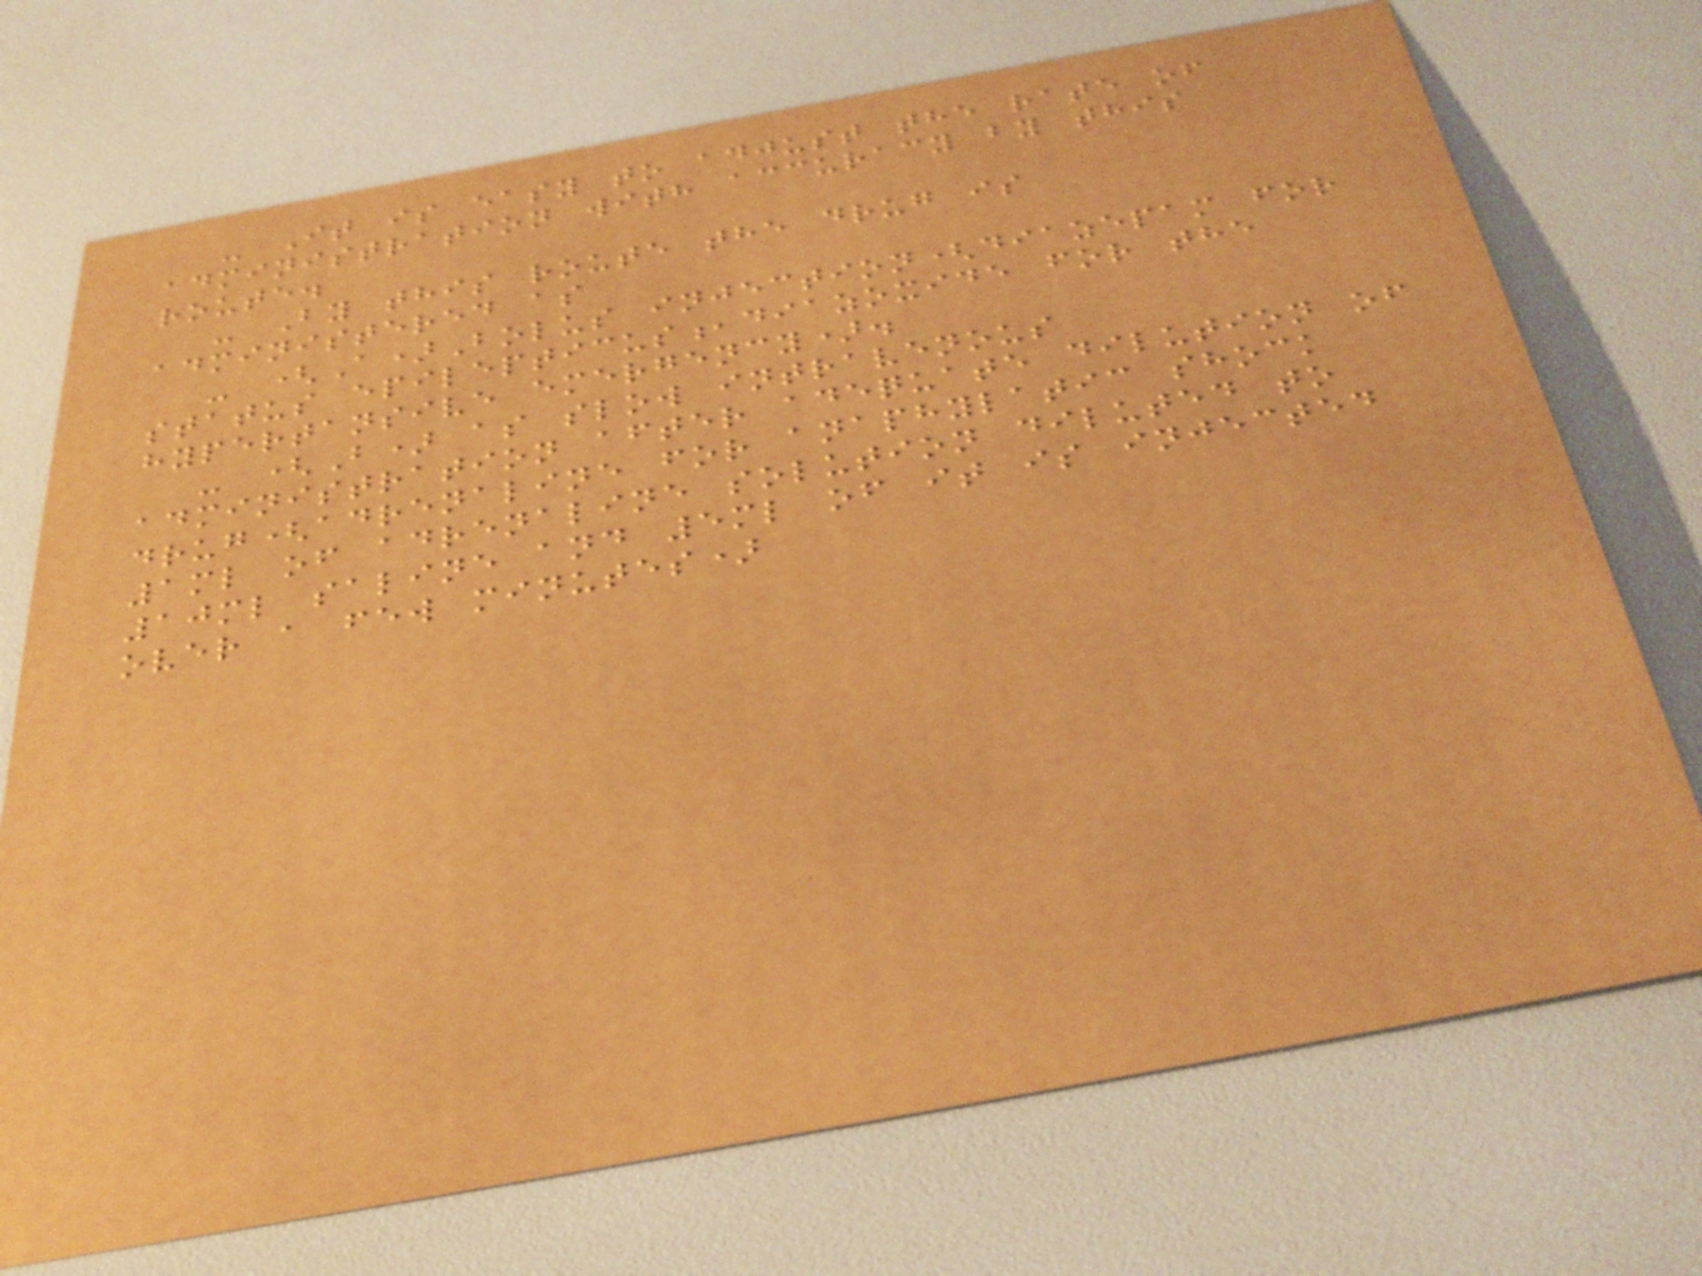- It is easy to adjust the rate of
administration with accuracy by this
route.
- By this route the drug is
administered as
- (A)Bolus injection(diazepam for
status epilepticus,diazoxide for the
hypertansive emergency).
- (B) as slow intravenous
administration after adequate dilution of
drug(adrenaline for anaphylatic shock
1ml of adrenaline solution diluted to
10ml saline and 5ml of it is injected
over a few minutes)
